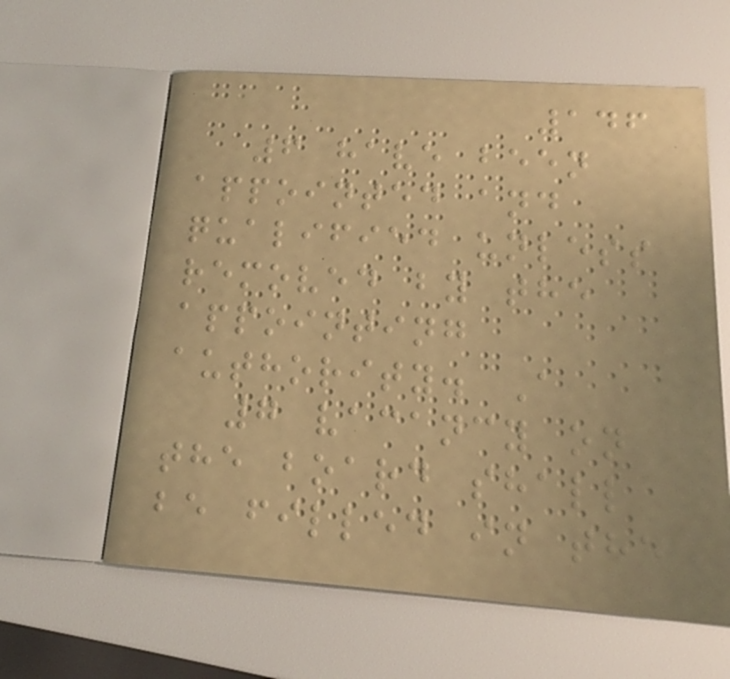146
6 have been
appointed and
qualified unless
removed by the
appointing
authority. A
7 vacancy on
the board shall
be filled in the
